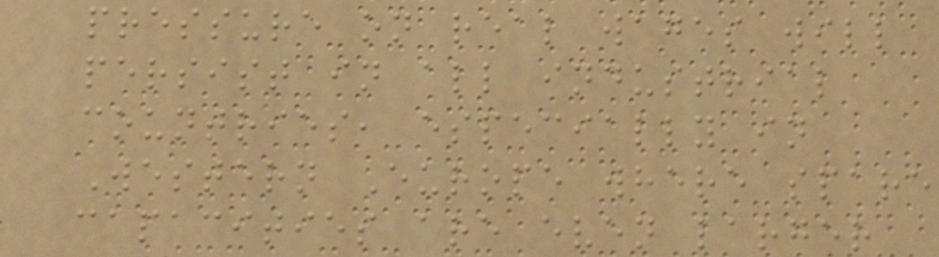pressure on real wages will
persist in all industrial
countries, especially in
Western Europe where spare
capacities are even larger
